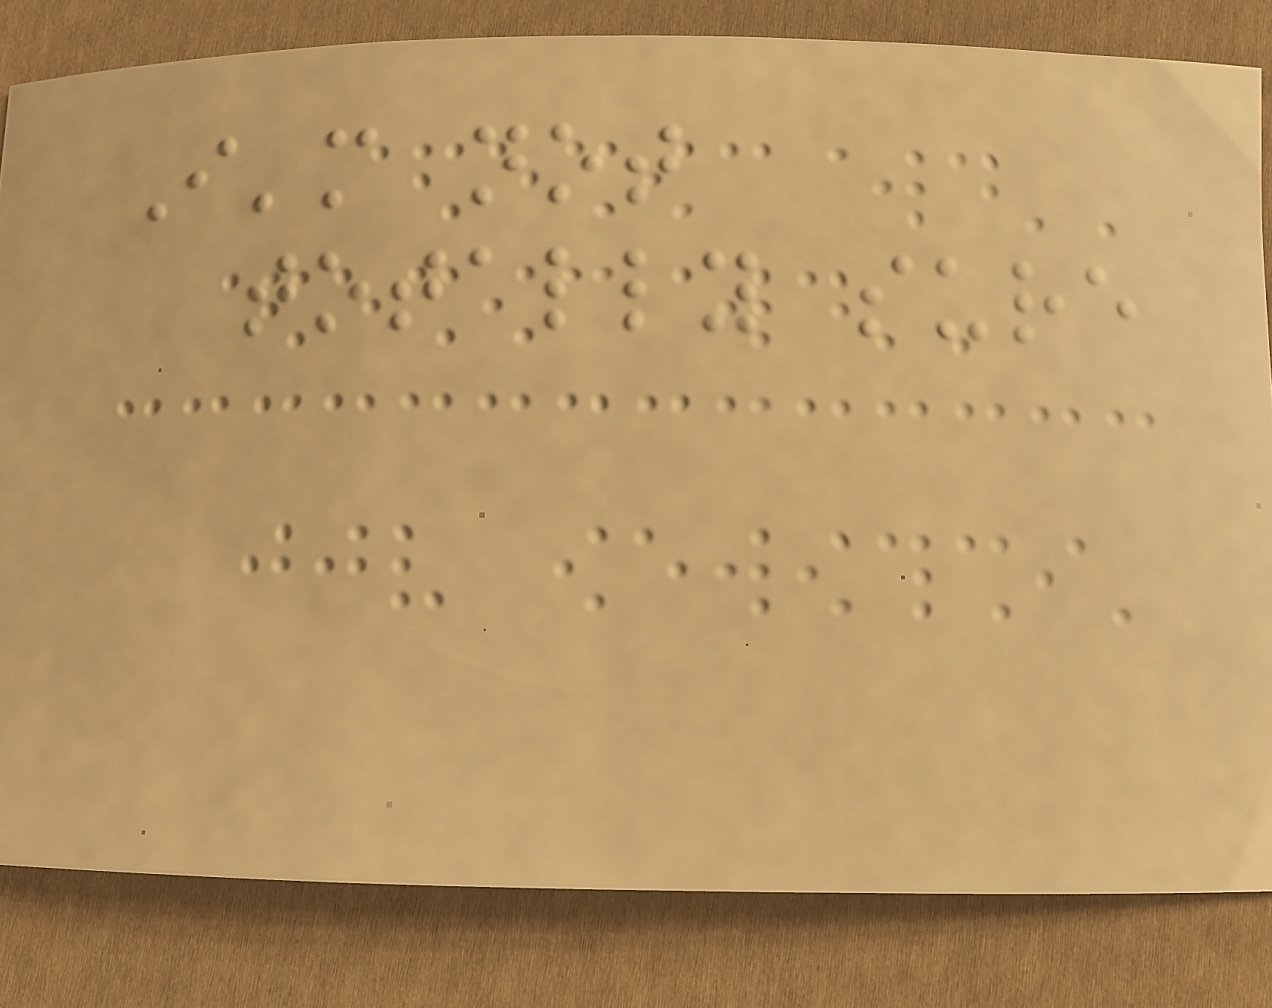I'm not
totally sure
